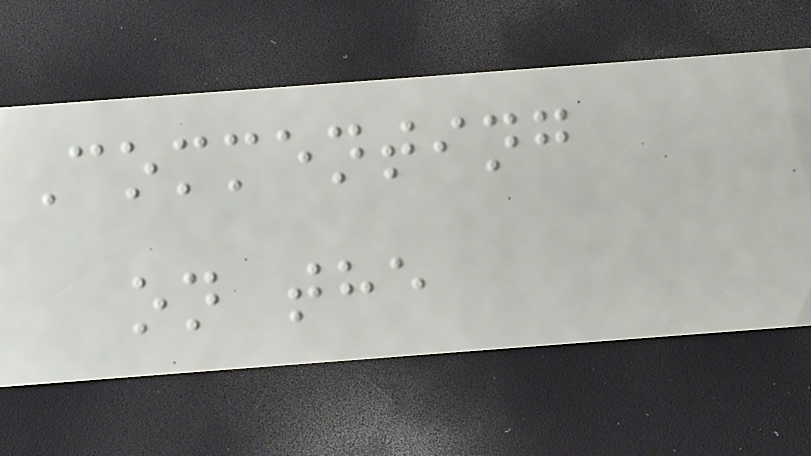Commenting
on the
